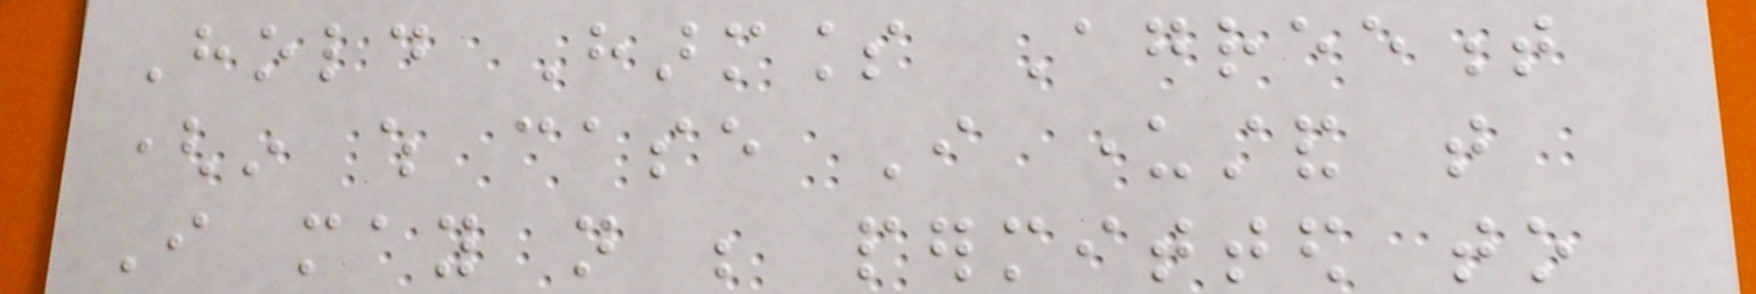Hold Harmless Agreement
(in which case I understand that
I may not be permitted to
